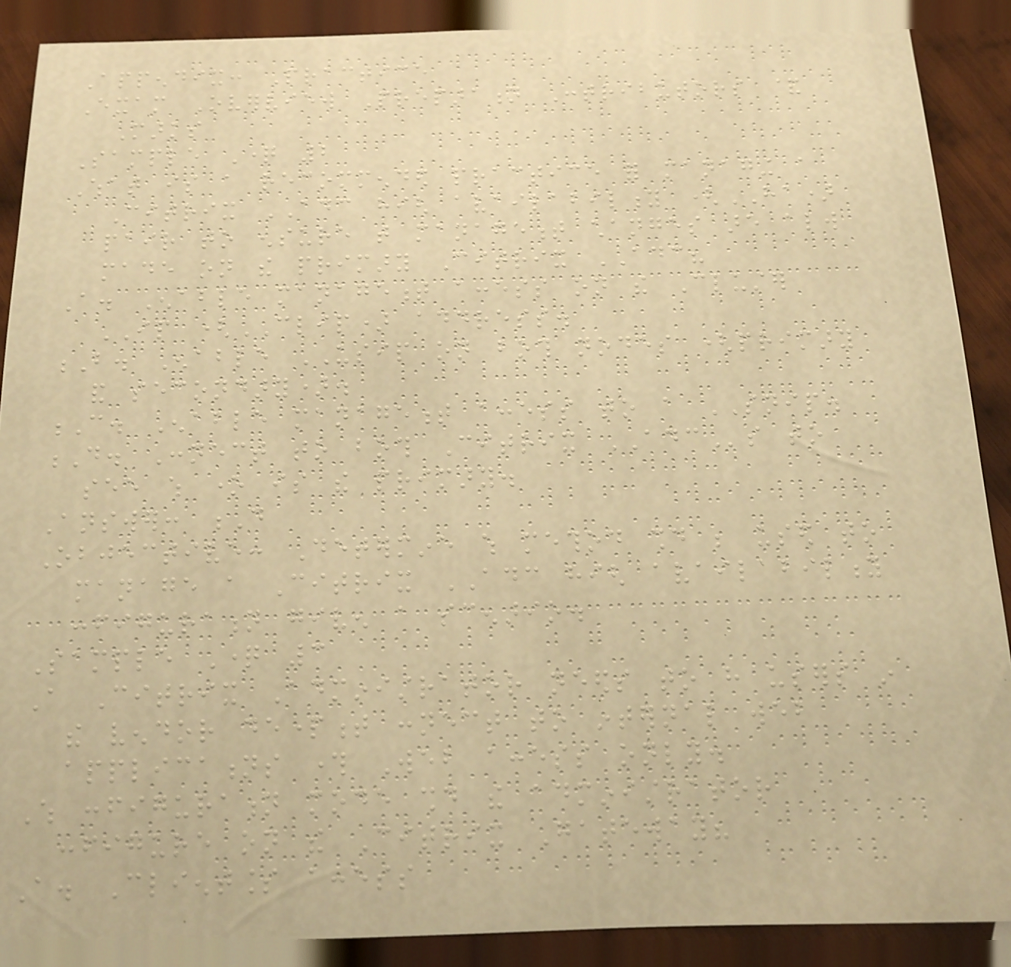Appendix: Practice
Exam Overview Preparation Contributors &
Marks
Sample Question 2
What is a recommended practice for managing a
Citrix ADC high availability (HA)
pair to ensure that management changes are always
made on the primary Citrix ADC?
A. Enable management access on the Cluster
IP (CLIP) address.
B. Enable USIP on both nodes (primary
and secondary).
C. Enable management access to a SNIP.
D. Connect to both Citrix ADCs to
see which one is the primary.
Answer: D
Objective: Determine which method should be used to
manage a Citrix ADC high availability
configuration given a scenario.
Sample Question 3
A Citrix Administrator needs to have users in
the vendor department connect to internal web
applications through Web access only.
Which configuration mode should the administrator
configure on the Citrix Gateway?
A. Clientless access
